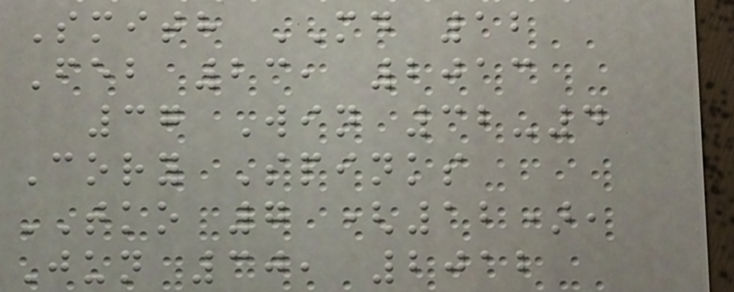Smith MD 12
Feb 23, 2013
37 Win 32-4
Cory Spinks
TKO 7 (12),
Jun 30, 2012
